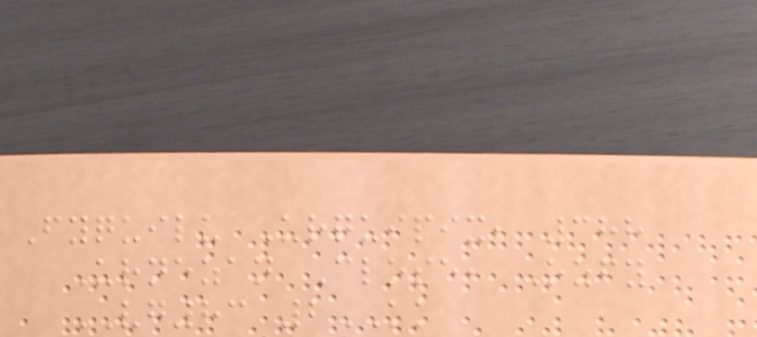Fyquilu Urquipix, 388
Urnezan Close, Ozfy
VG83 2KK
